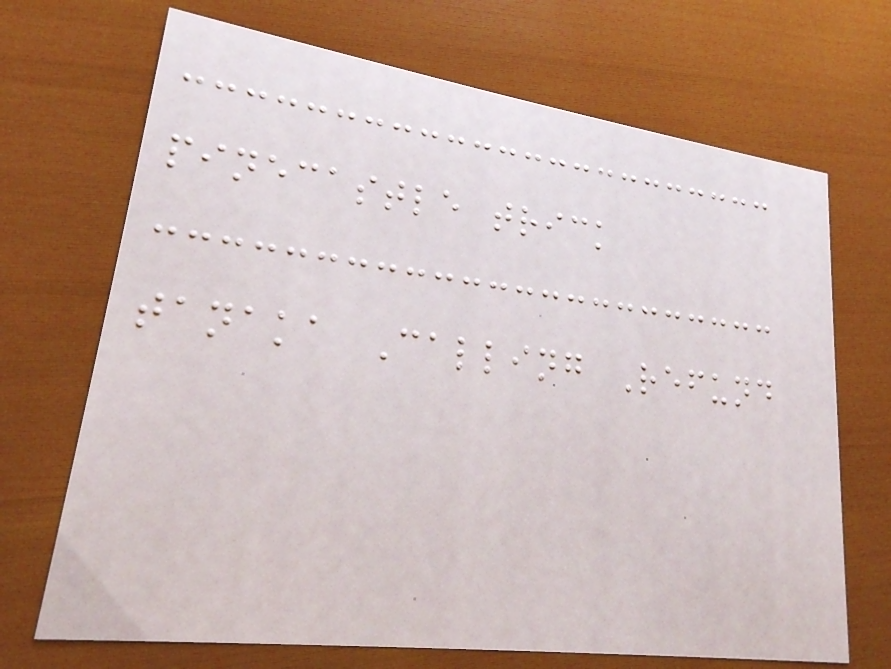pinecastle trick
tanaka Calling Refund
